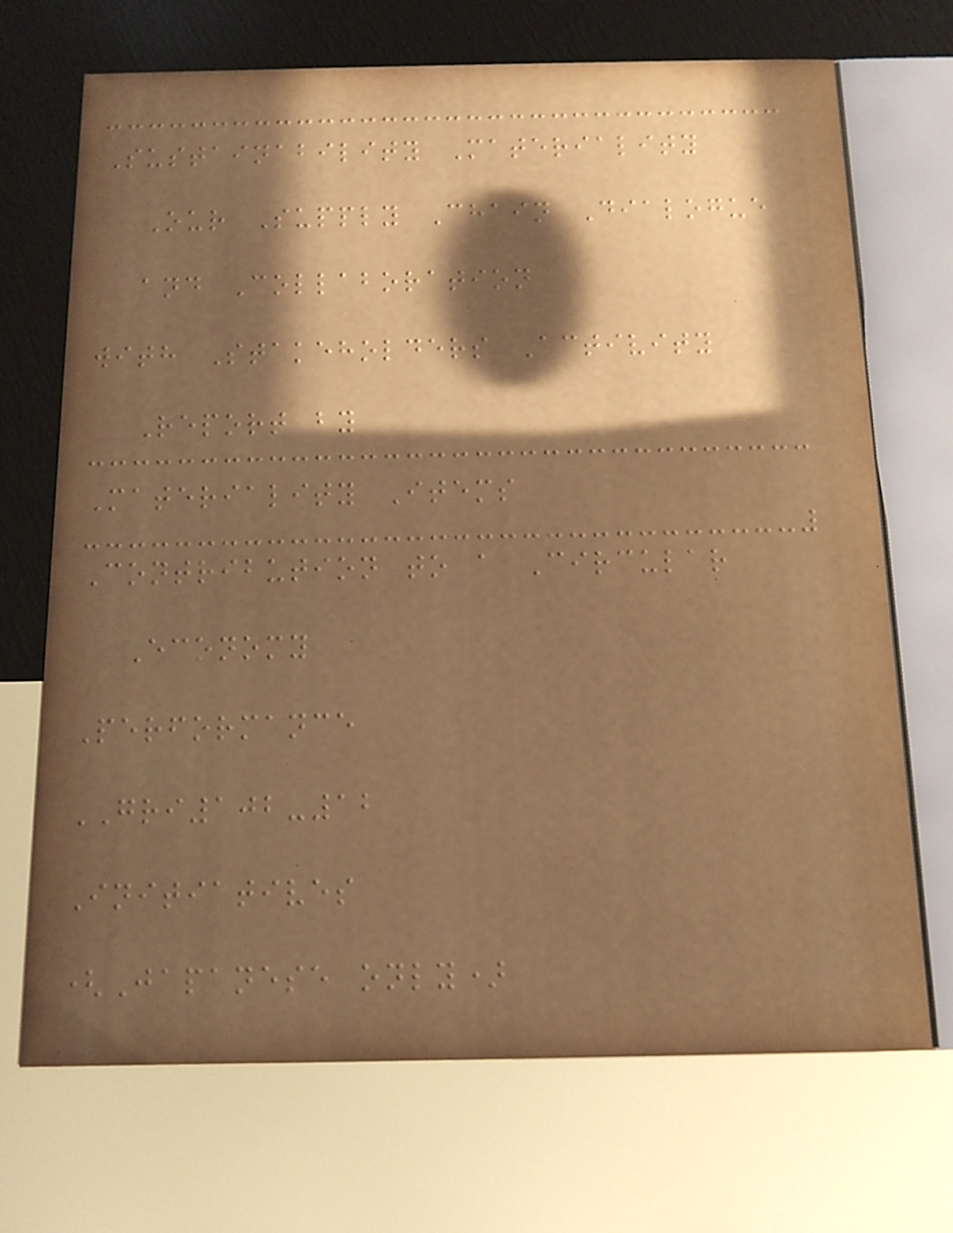Sustainability Materiality
Our Supply Chain Dialogue
and Collaboration
with Stakeholders Activity
Report by
Materiality Items
Contribution to a Circular
Economy
Performance
GRI102-12
Initiatives
(Japanese only)
